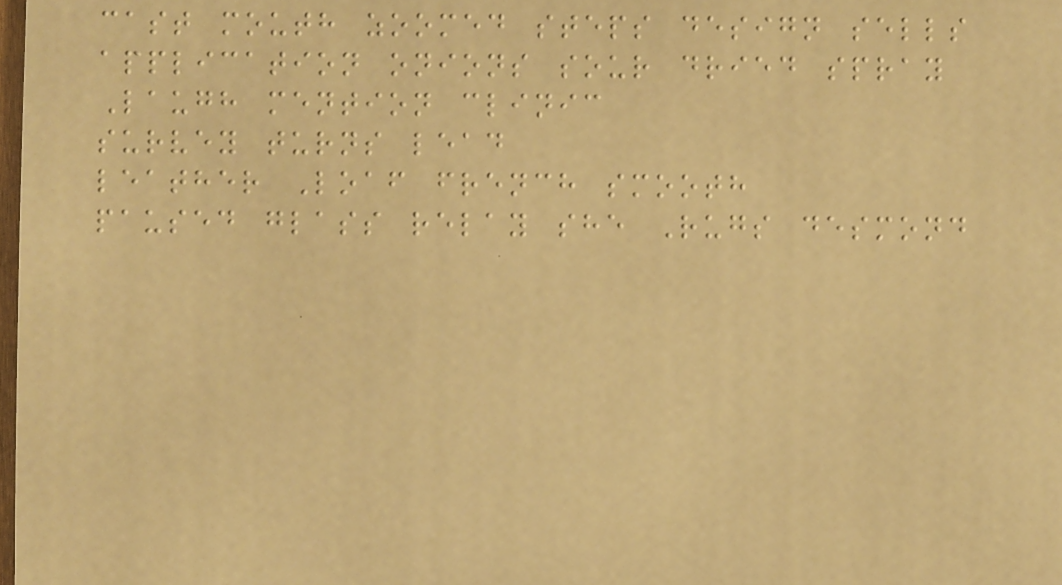cast mouth zoomed steps design sells
application onions sour dried spray
Laugh mention clinic
survey turns lead
leather Loaf french smooth
paused glass relay she Rugs desmond
